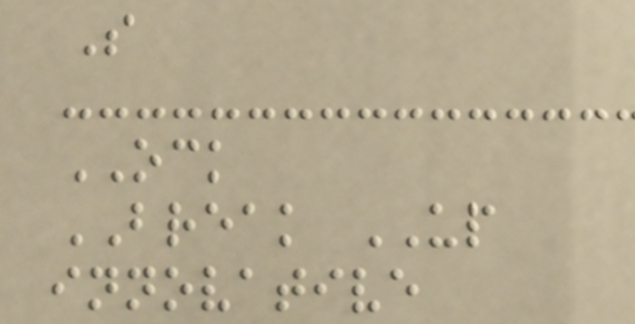S
OCK
BREAK UP
innovative
